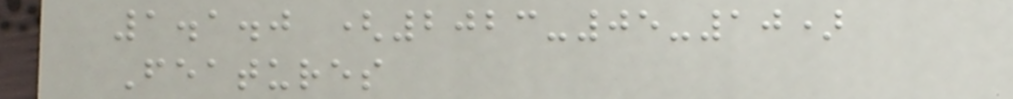1.1.0 (2023-05-10)
Features
